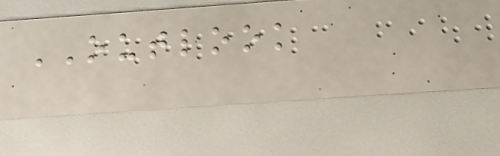OUTLOOK
